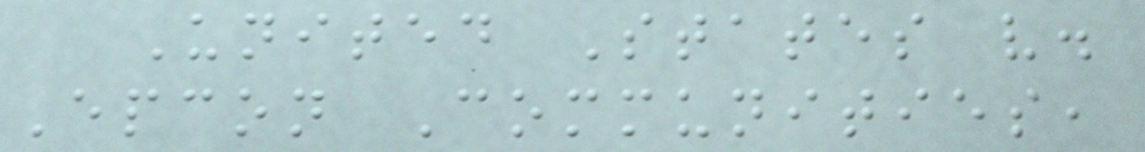United States v.
Epcon Communities,
